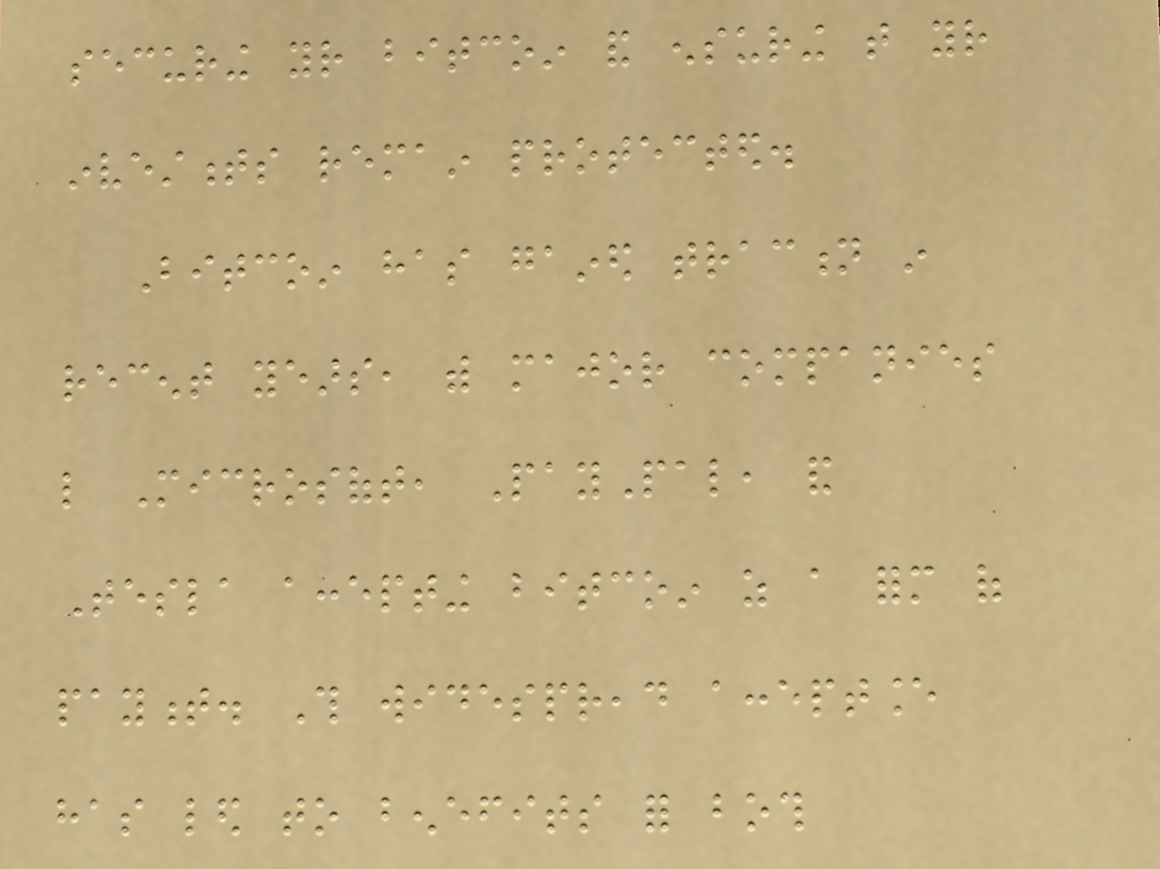securing your bitcoin and ensuring that your
investments remain protected.
Bitcoin has gained traction in
recent years, with major companies
like Microsoft, PayPal, and
Tesla accepting bitcoin as a form of
payment. This widespread acceptance
has led to benefits for both
